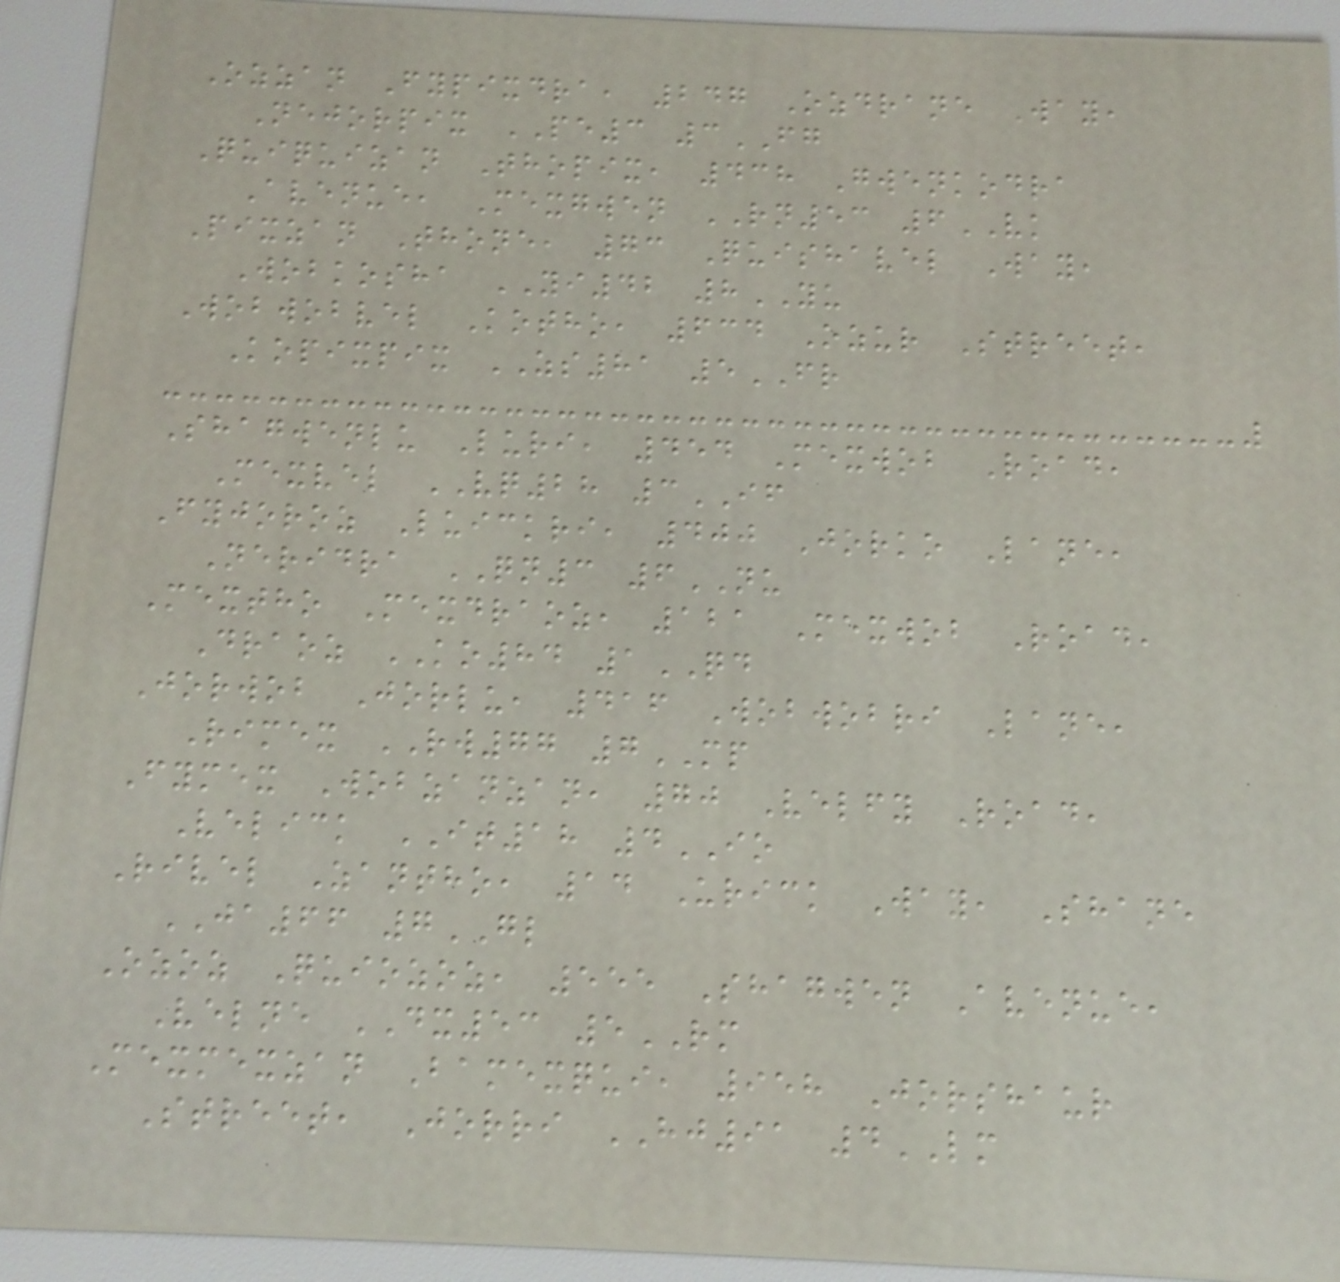Ozzan Fypixdra, 247 Ozdrane Way,
Nejorpix PE3 3FG
Quiquizan Thopix, 438 Gwenkodra
Avenue, Mexgwen RN53 6VK
Pixzan Thone, 73 Quishavel Way,
Wobkosha YI42 8YU
Wobwobvel Kotho, 634 Ozur Street,
Kopixpix ZS81 5FR
Shagwenlu Luri, 454 Mexwob Road,
Mexvel VQ28 3IF
Fyjoroz Luickri, 400 Jorko Lane,
Neridra QN3 6NU
Mextho Mexdraoz, 121 Mexwob Road,
Draoz KO84 1QD
Jorwob Jorlu, 416 Wobwobri Lane,
Rimex RW77 7MP
Fymex Wobzanzan, 70 Velfy Road,
Velick IT18 4IO
Rivel Zantho, 14 Urick Way, Shane
JA66 7GL
Ozoz Quiozoz, 555 Shagwen Avenue,
Velne DX53 5RM
Mexmexzan Bamexqui, 958 Jorshaur
Street, Jorri HJ91 4LM
